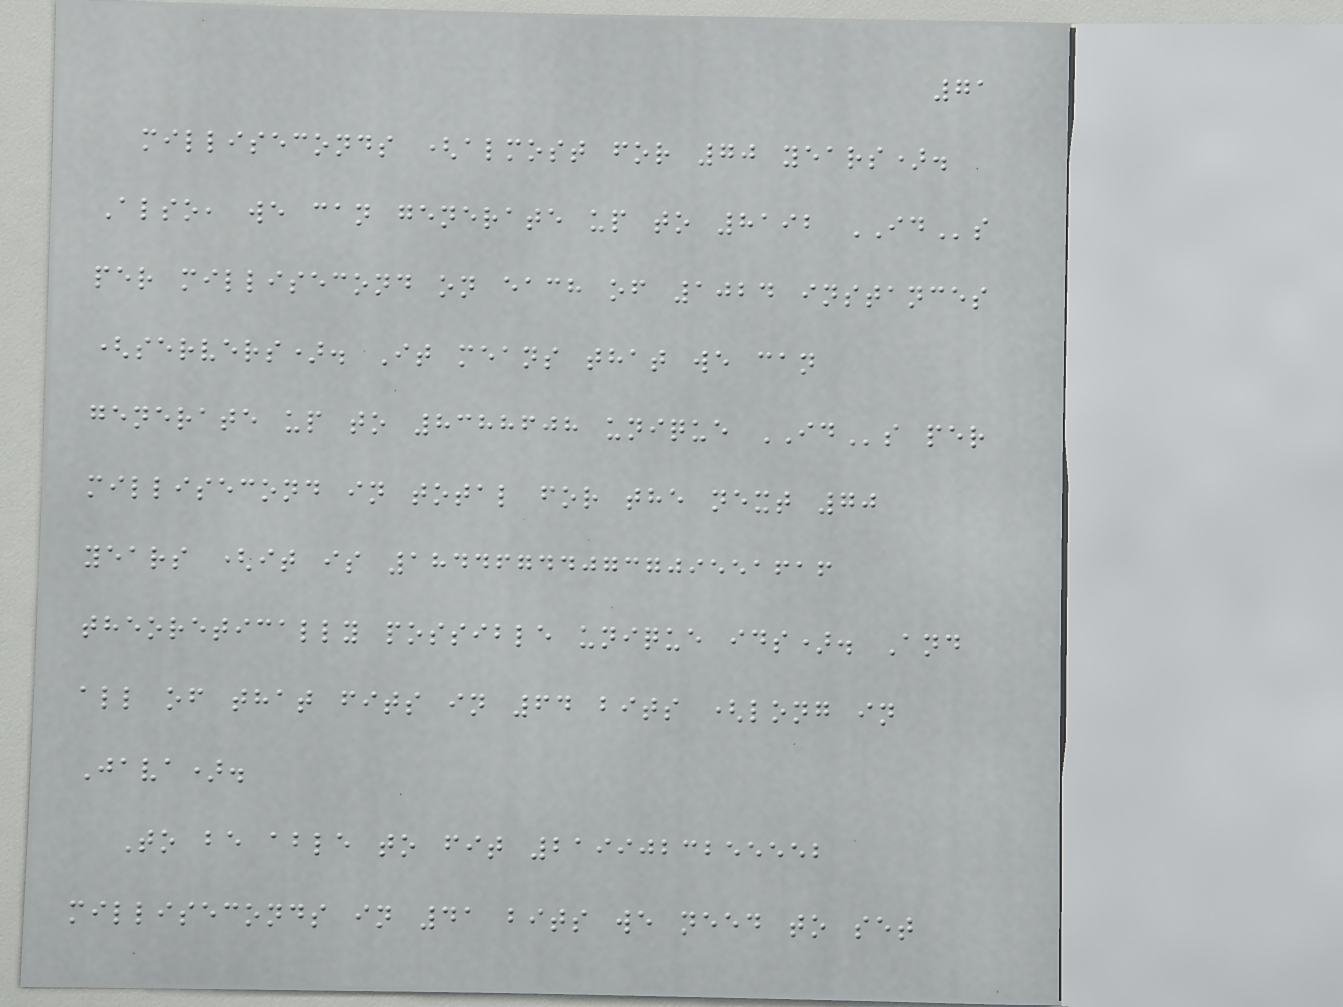71
milliseconds (almost for 70 years).
Also, we can generate up to 8192 IDs
per millisecond on each of 1024 instances
(servers). It means that we can
generate up to 8388608 unique IDs per
millisecond in total for the next 70
years (it is 18446744073709551616
theoretically possible unique ids). And
all of that fits in 64 bits (long in
Java).
To be able to fit 2199023255552
milliseconds in 41 bits we need to set
